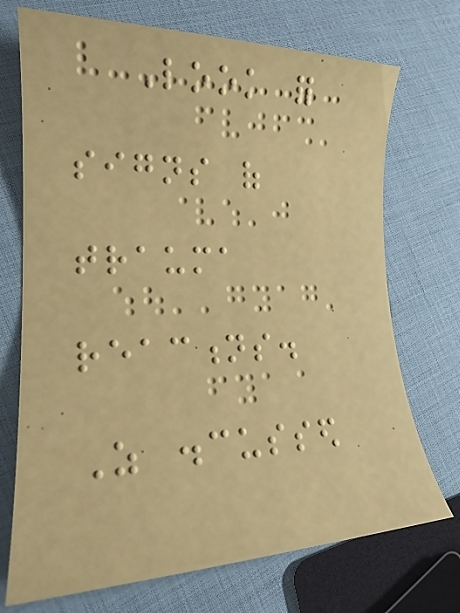Look for
signs of
trauma
reactions.
As discussed
